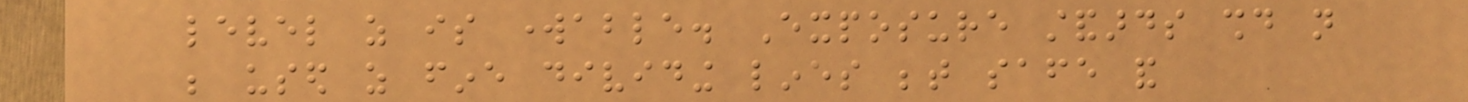level as is workable. Exposure standards should not
be used as fine dividing lines between safe and
